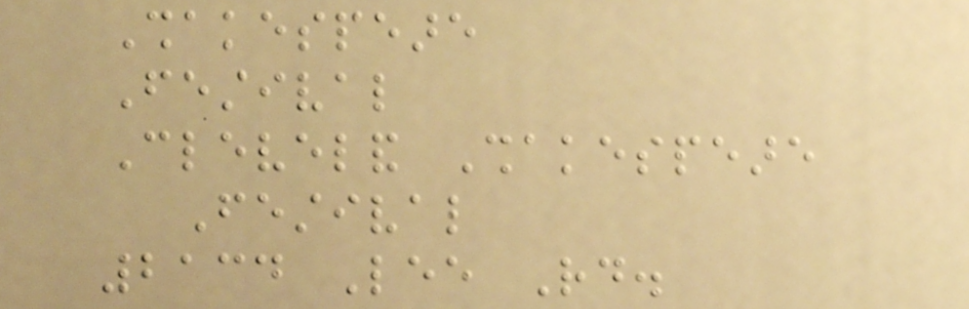Shakespeare
Festival
Cleveland Shakespeare
Festival
2134 Lee Rd.
